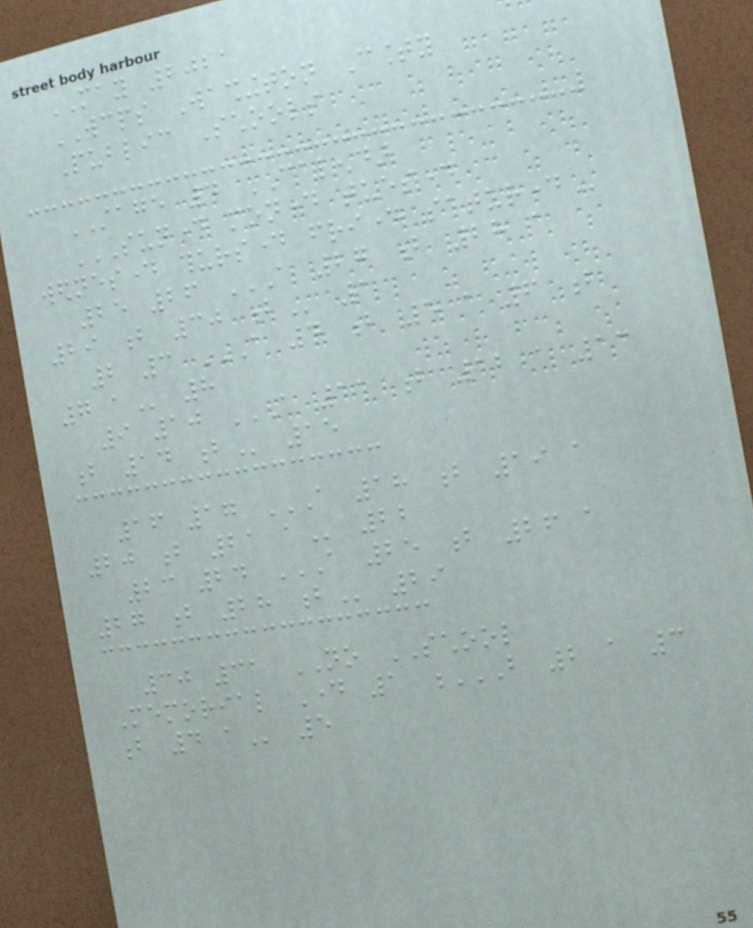MAY 2021
WCPS Washington County
Public Schools
STAGE 4 CALENDAR
SUNDAY MONDAY TUESDAY
WEDNESDAY THURSDAY FRIDAY SATURDAY
25 26 A 27 B 28 A
29 B 30 B 1
2 3 A 4 B 5 A 6 B
7 A 8
9 10 A 11 B 12 A 13
B 14 B 15
16 17 A 18 B 19 A
20 B 21 A 22
23 24 A 25 B 26 A
27 B 28 B 29
30 31 NO SCHOOL
Memorial Day 1 B 2 A 3
B 4 A 5
